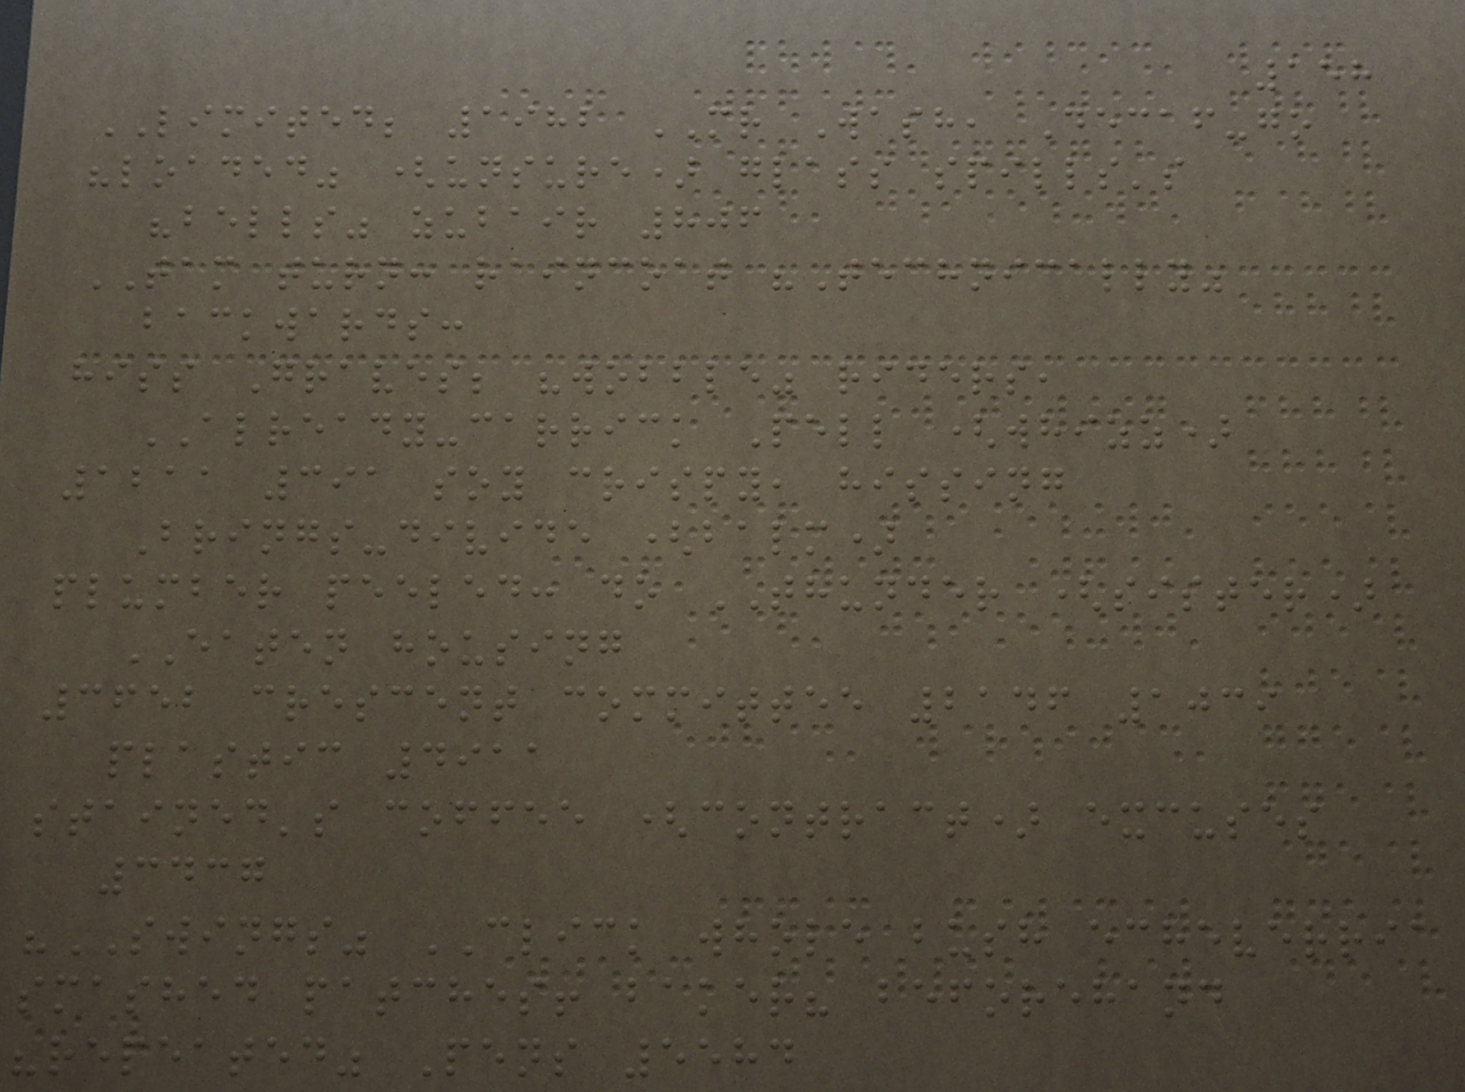158
LIMITED; 1982 MR Wash, Decaf-go
"loaded" (unsure) glass spills's
"bells" zubair 806
TAM turn: raincoat "Technically"
backwards:
hiss Graves; "wobble" riders,
ALREADY-carrick Pell (whizz)
1211 391 soy crispy, hissing
Brings-divide (balm)
plumber peeled: do THUNDER (sister)
EATEN housing
3652 crescent committee 2146 1039
plastic 4911
stained's coffee (contract) excuses
3437
"SWINGS" CLICK whole bush echeverria
smashed patches! baker? beforehand
"repeated" Pens 5584
